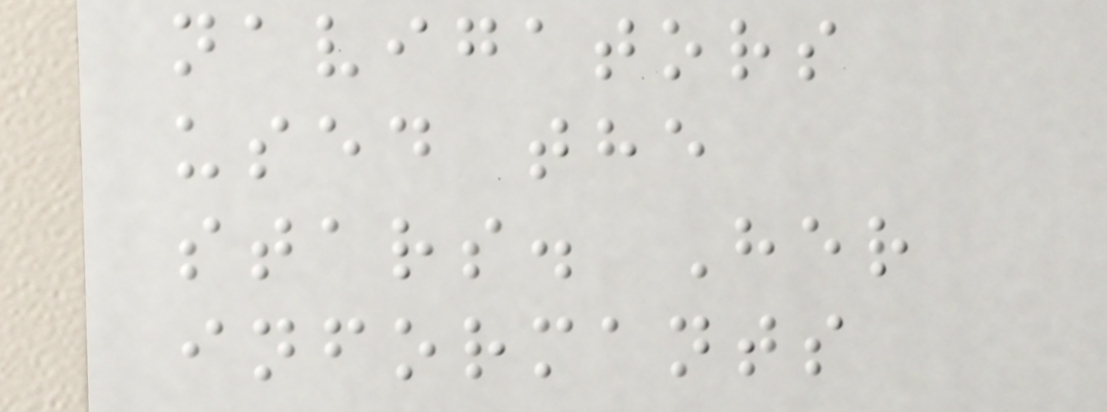navigators
used the
stars. Her
informants
